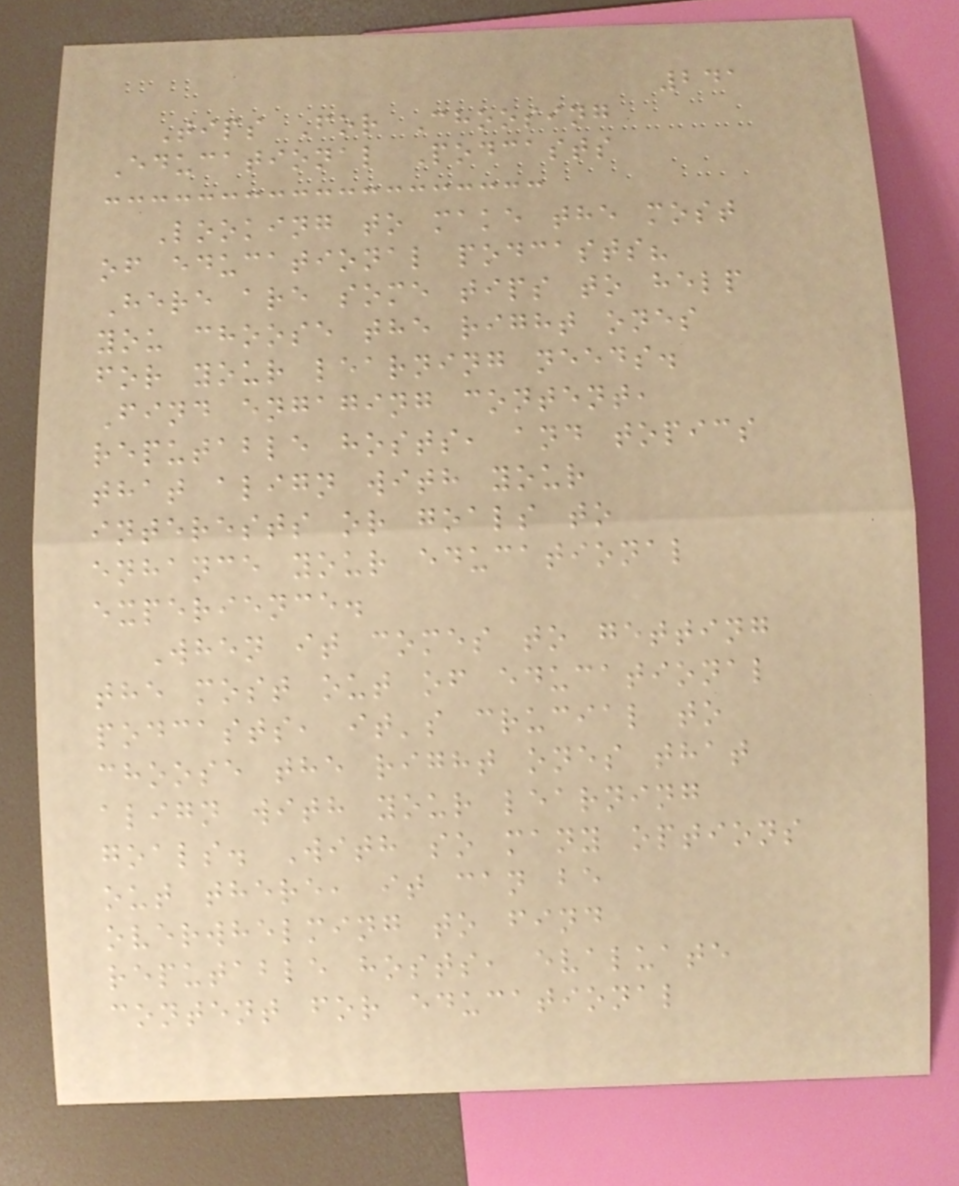241
Tips For Choosing
Educational Podcasts
Looking to make the most
of educational podcasts?
Here are some tips to help
you choose the right ones
for your learning needs.
Find engaging content,
reputable hosts, and topics
that align with your
interests or goals to
enhance your educational
experience.
When it comes to getting
the most out of educational
podcasts, it's crucial to
choose the right ones that
align with your learning
goals. With so many options
out there, it can be
overwhelming to find
reputable hosts, evaluate
content for educational
